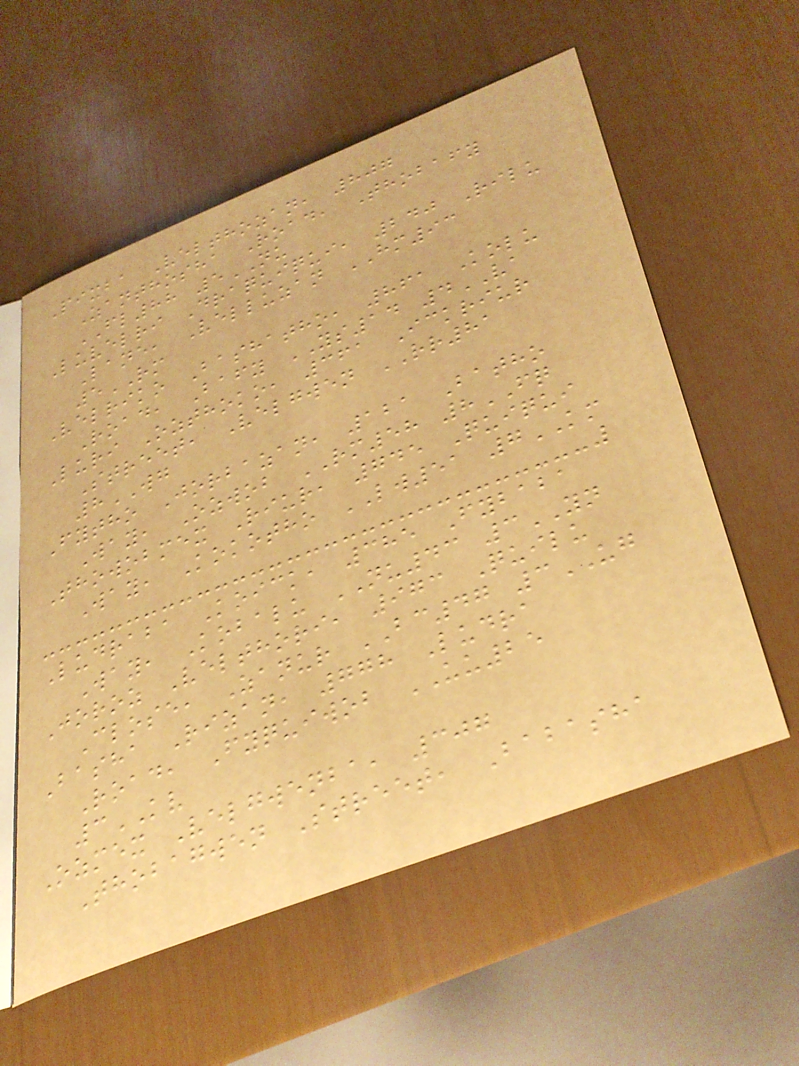Pixba Velthozan, 807
Zanthosha Road, Thobafy
FL88 5NU
Luvelri Draquiqui, 240 Rilu
Lane, Velluzan HM93
5RM
Velriko Bashatho, 861 Kolu
Road, Bafy YS14 4VA
Luri Ozthoko, 361 Ickriur
Street, Velgwen RR81
8WG
Fytho Jorbazan, 121 Batho
Way, Ozwob RM58 8FQ
Thowobmex Riur, 745 Quiqui
Way, Kokotho LW51 7KM
Ludraba Koick, 385 Fybaba
Way, Kobalu NU43 3YN
Joroz Velthori, 973 Quilu
Close, Zanur BC47 3UG
Basha Rizan, 778 Ludra
Road, Fyquiwob UU25
3KV
Ozmex Velgwenba, 307
Thobagwen Street, Babasha
